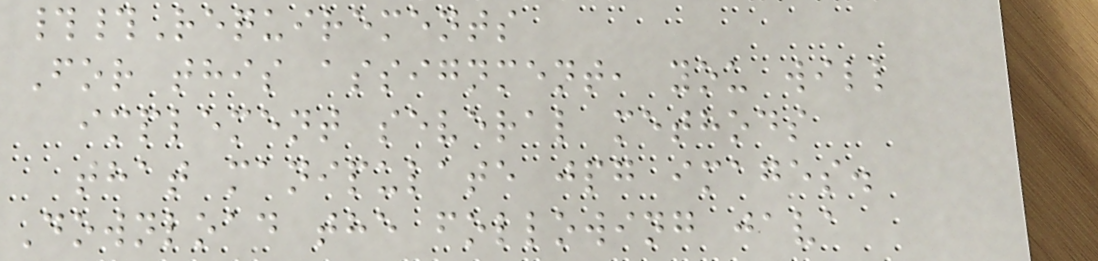##Requirements
For this assignment, you will
implement several methods
that manipulate jpg images.
Download the following java
